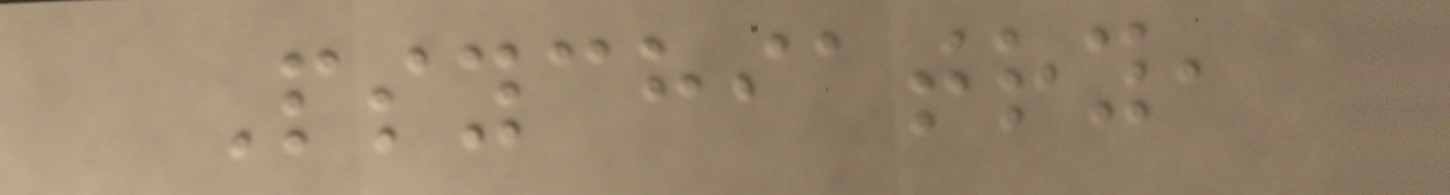Psychiatry,
